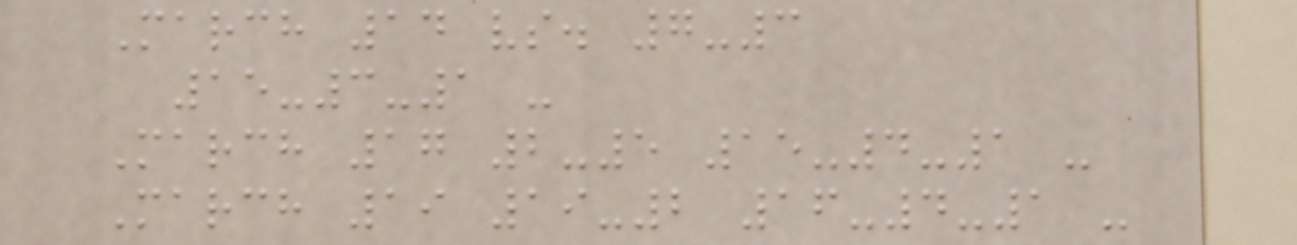March 14 vs. 7-3
15-3-1 -
March 17 2-5 15-4-1 -
March 19 19-2 16-4-1 -
